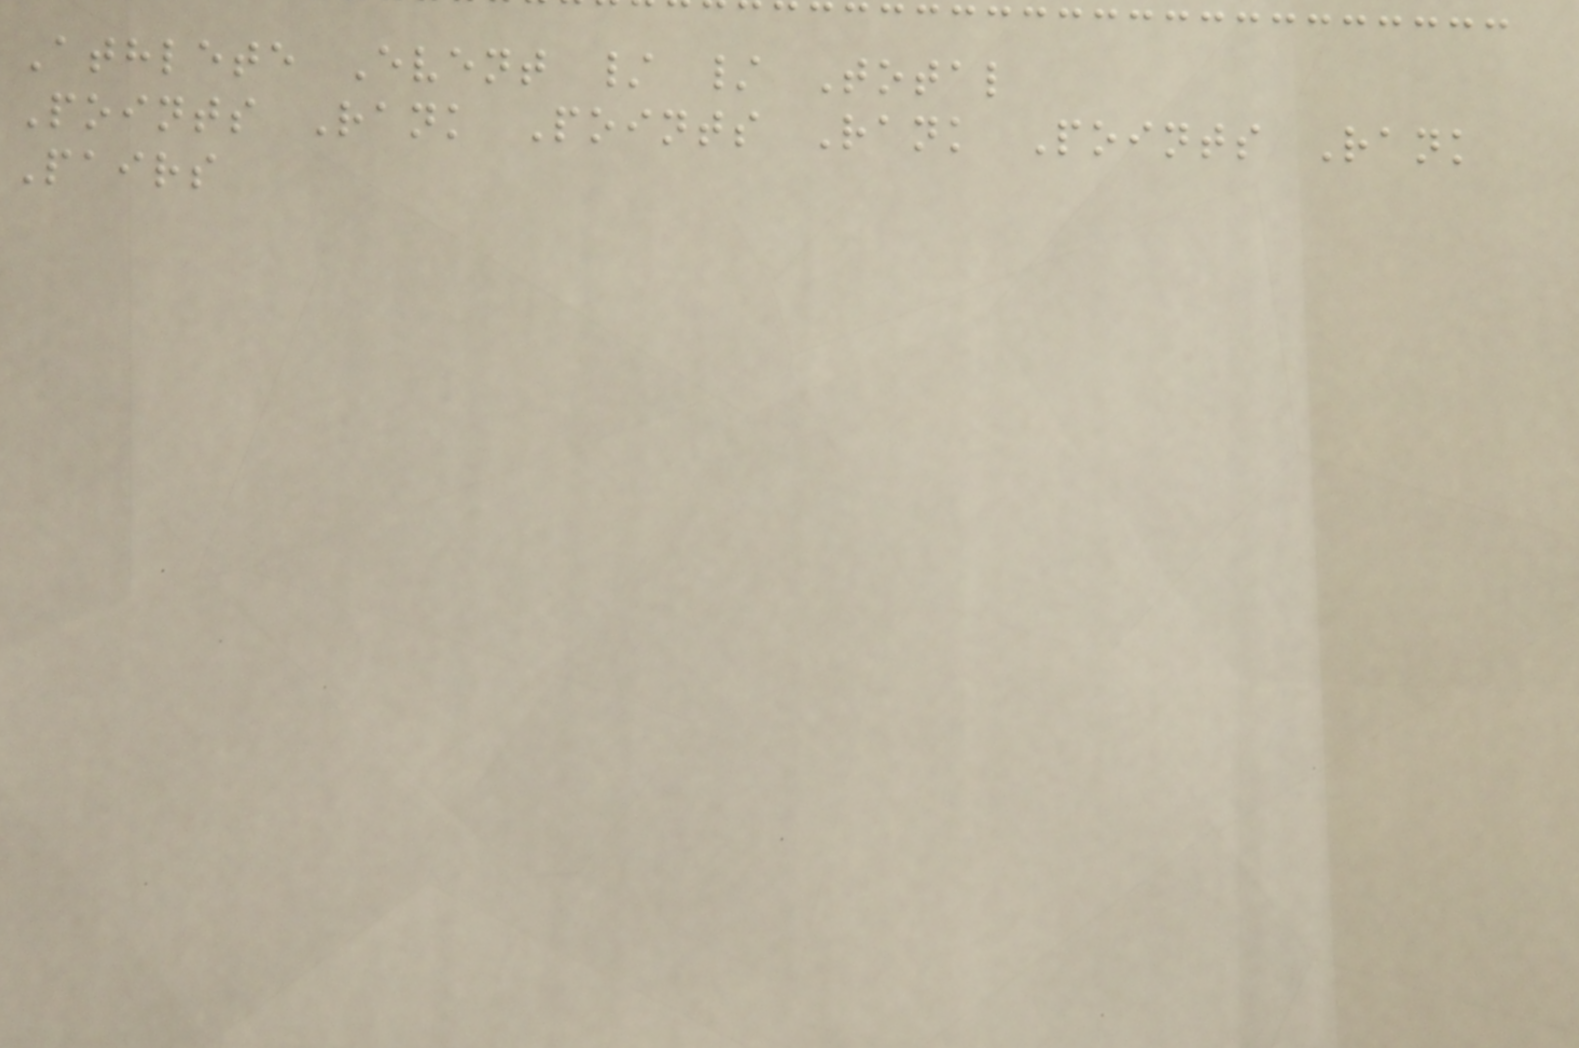Athlete Event / / Total
Points Rank Points Rank Points Rank
Pairs
